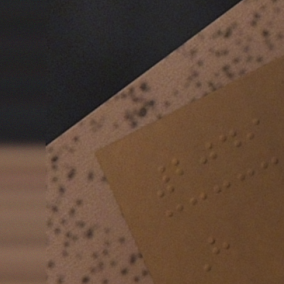2049
H
